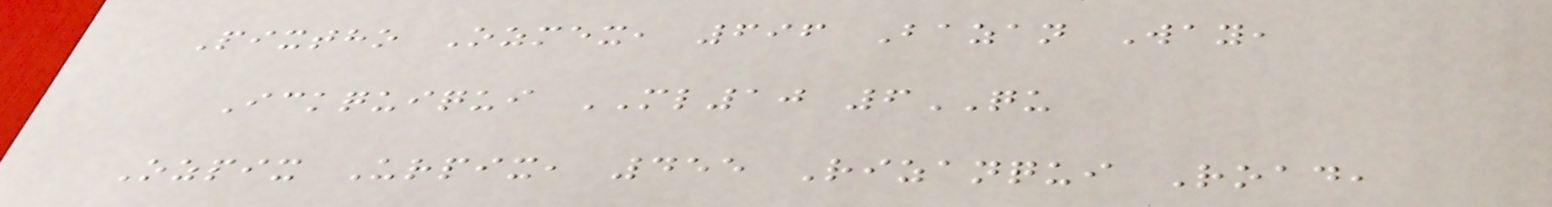Pixtho Ozmex, 696 Bazan Way,
Ickquiqui ML10 6QU
Ozpix Urpix, 455 Rizanqui Road,
